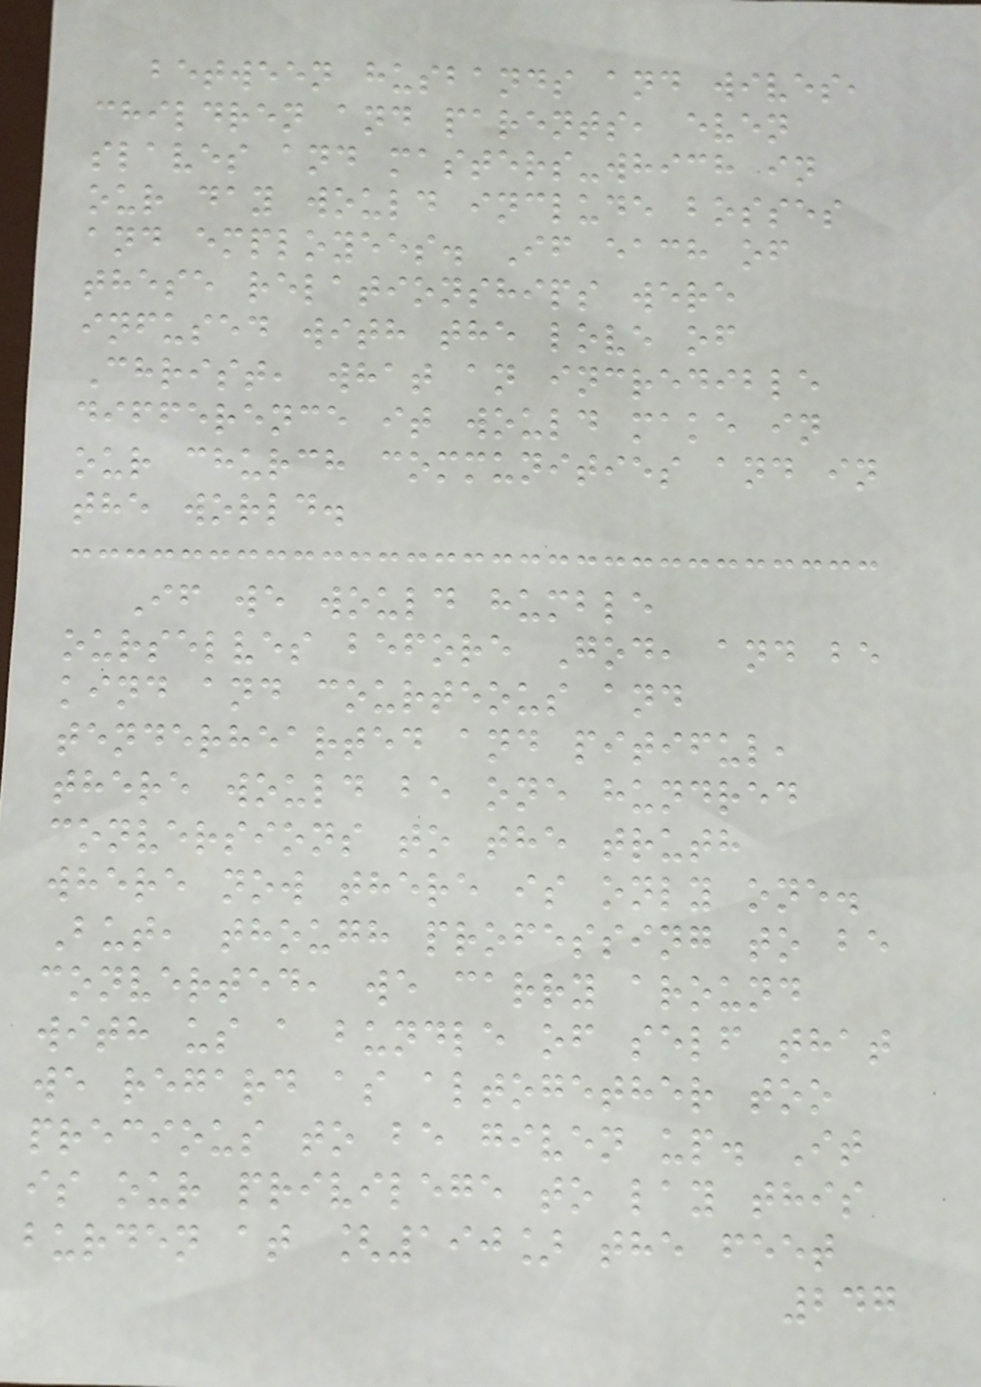between husbands and wives,
children and parents, even
slaves and masters-which in
our day would include bosses
and employees. If each of
these relationships were
infused with the love of
Christ, what an incredible
difference it would make in
our church communities and in
the world.
If we would humble
ourselves before God, and be
kind and courteous and
tenderhearted and pitiful,
there would be one hundred
conversions to the truth
where now there is only one.
But, though professing to be
converted, we carry around
with us a bundle of self that
we regard as altogether too
precious to be given up. It
is our privilege to lay this
burden at [190] the feet
247
